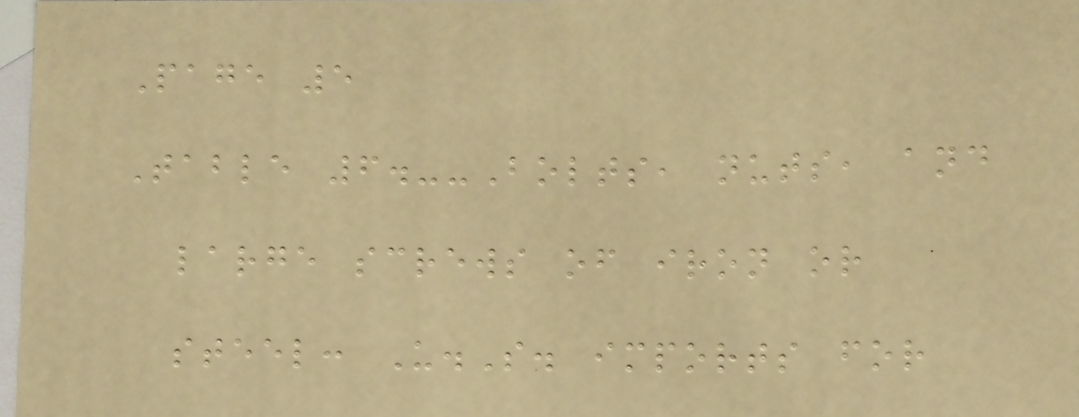Page 5
Table 6.--Bolts, nuts, and
large screws of iron or
steel: U.S. imports for
